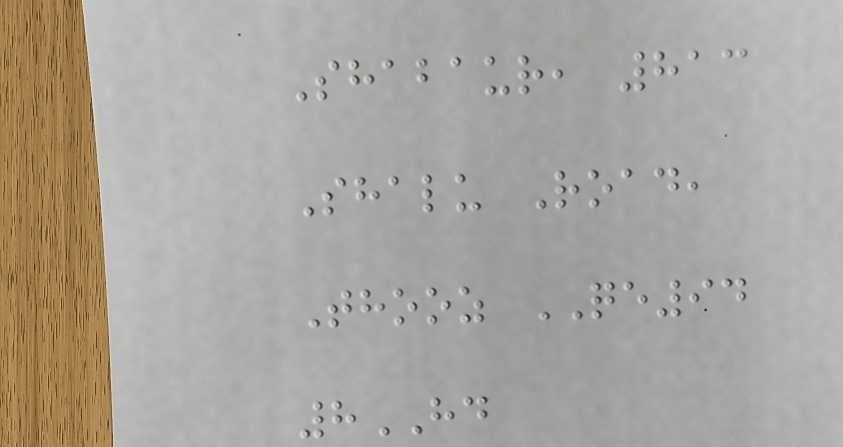Shabaur, 813
Shalu Road,
Thooz QE94
8HD
